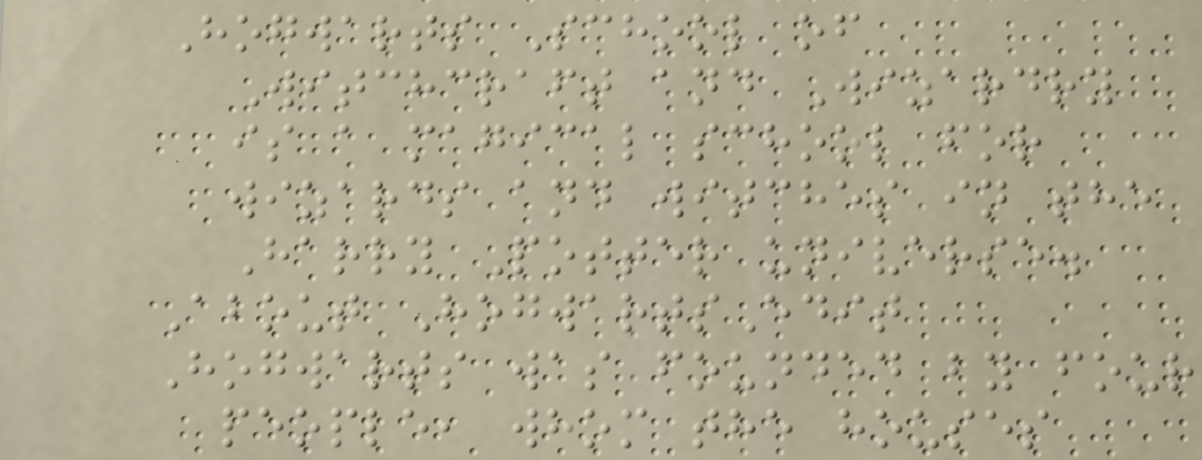Hogwarts School of
Witchcraft and Wizardry
is a magical school for
wizards and witches in the
Harry Potter universe.
About HogwartsEdit
Hogwarts was founded by four
people, whom the houses
